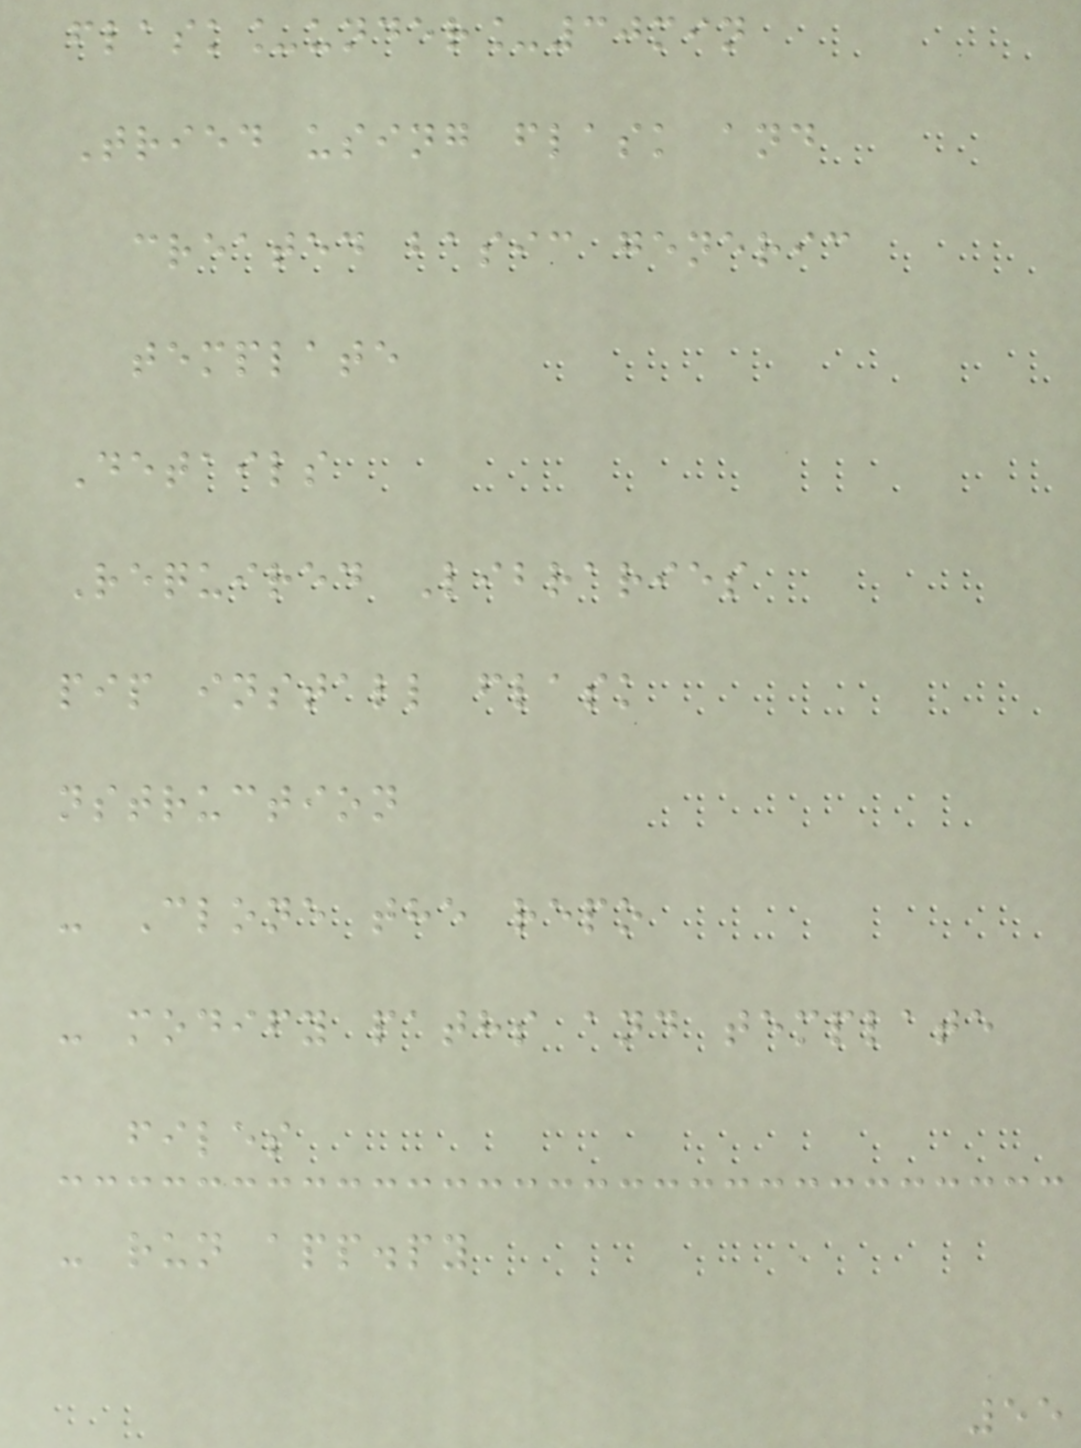flask_under_30min
Tried using flask and
created basic generic
template
Details
Required Libraries
pip install flask
nstruction
- Clone the repo
- modify paths and template
files
- run app.py
55
